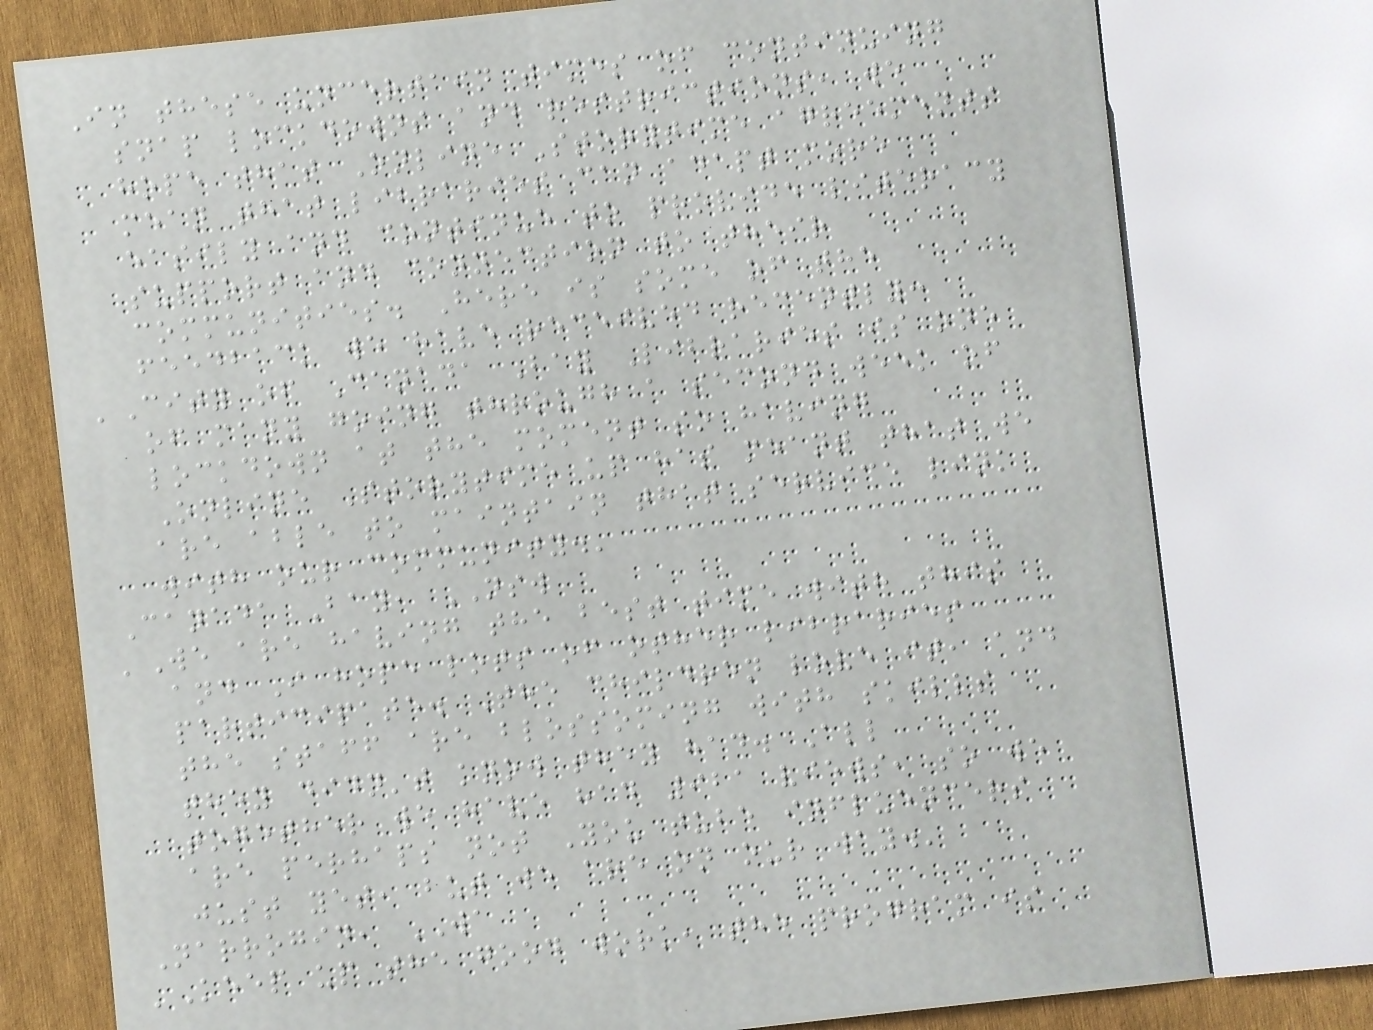In these uncertain times of continuing
snap lockdowns and restrictions, we
hope that Online Storytime agreements
mean that libraries can adapt more
easily and continue to provide literacy
support and connection to their
communities. Here is some of the
feedback we have received recently:
'City of Canada Bay Libraries is one
of many going through a second week of
lockdown at the moment so having
Online Storytime up has meant that we
are able to maintain that service link
with our community.'
Canada Bay, NSW
'We are having the best time with this
and I hope lots of other libraries
participate. The children love it, and
the staff are blossoming with skills
they didn't know they had. All
together we have had 921 views, so we
are perhaps not You tube influencers
just yet, but we are on our way.'
Narrogin, WA
'Keep up the good work, the program is
